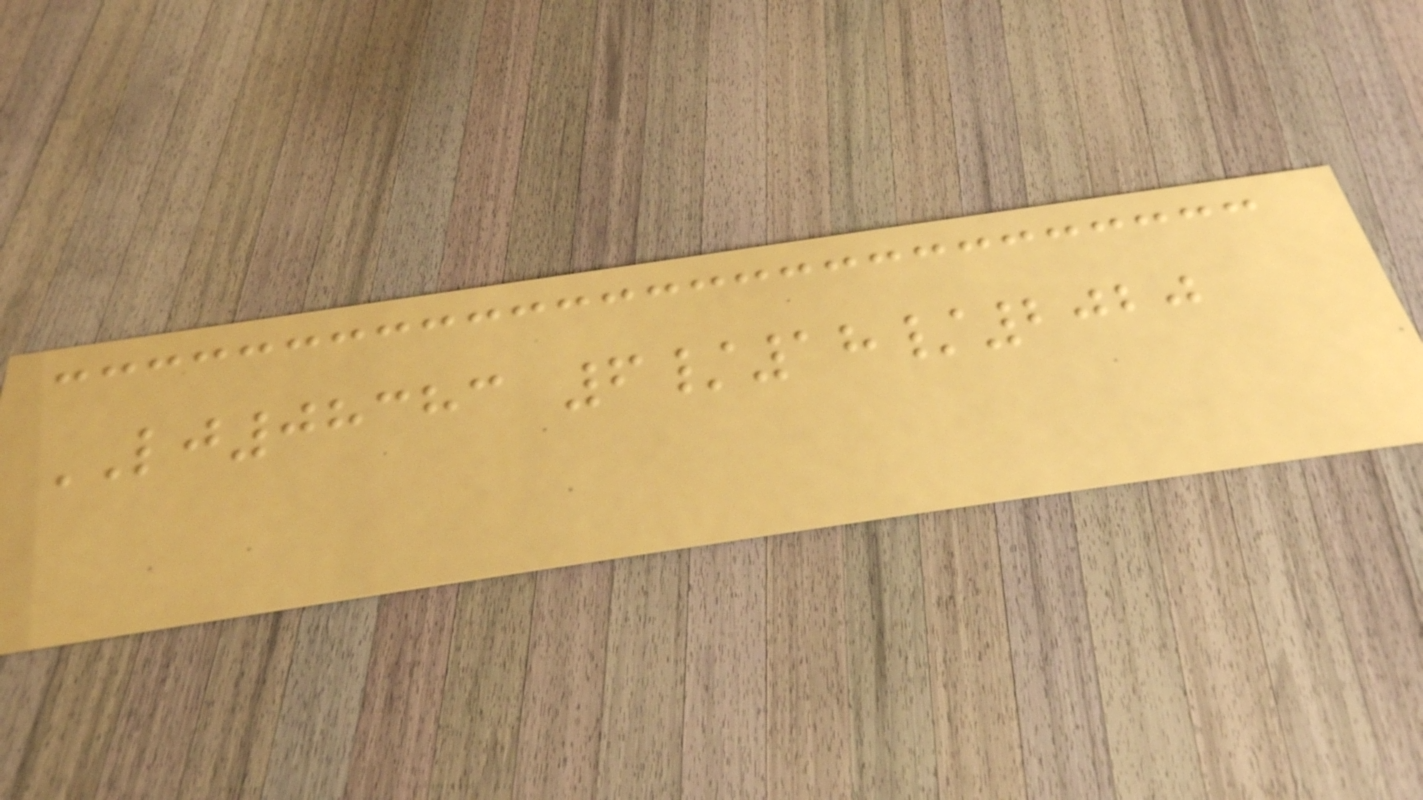LJ08383 6/18/2020
